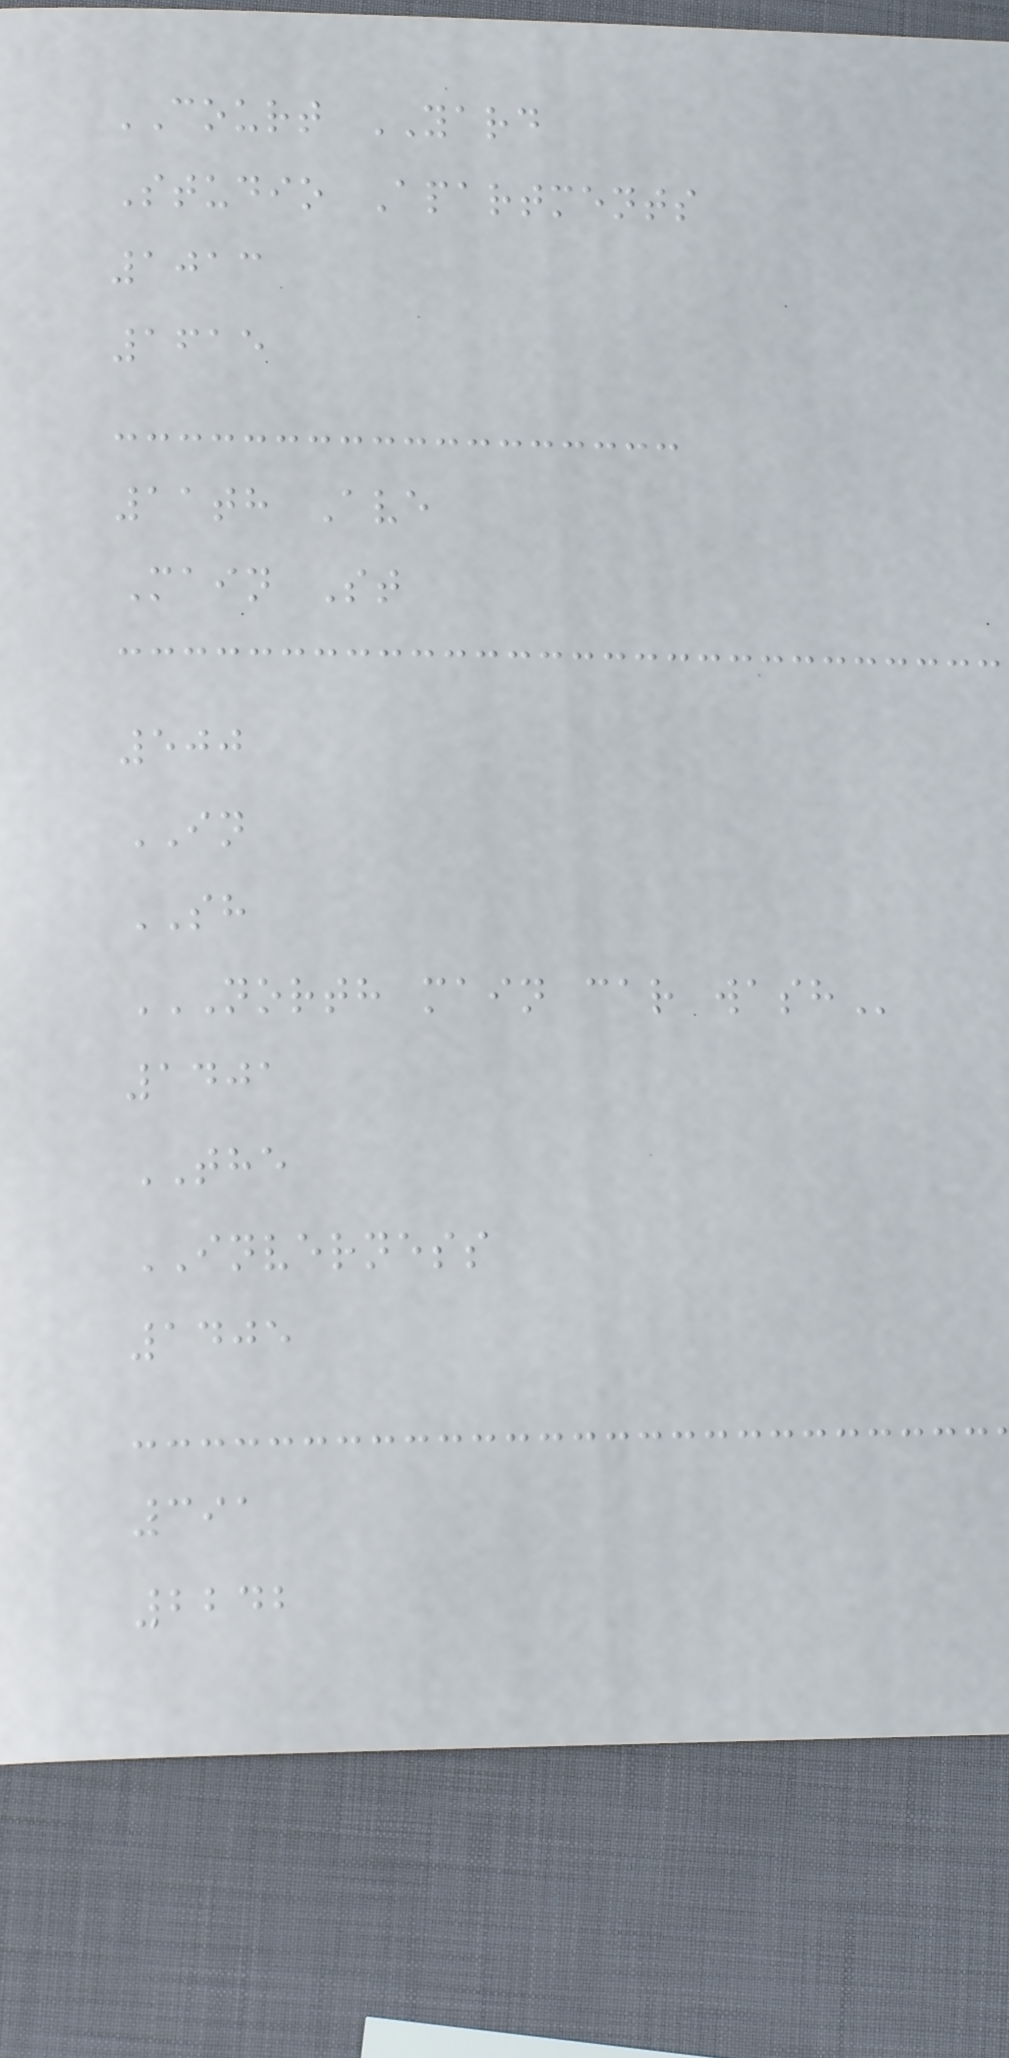COURT YARD
Studio Apartments
1013
1615
11th Ave
Main St
500
IN
SH
NORTH MAIN CAR WASH
1401
THE
INVERNESS
1405
391
2242
